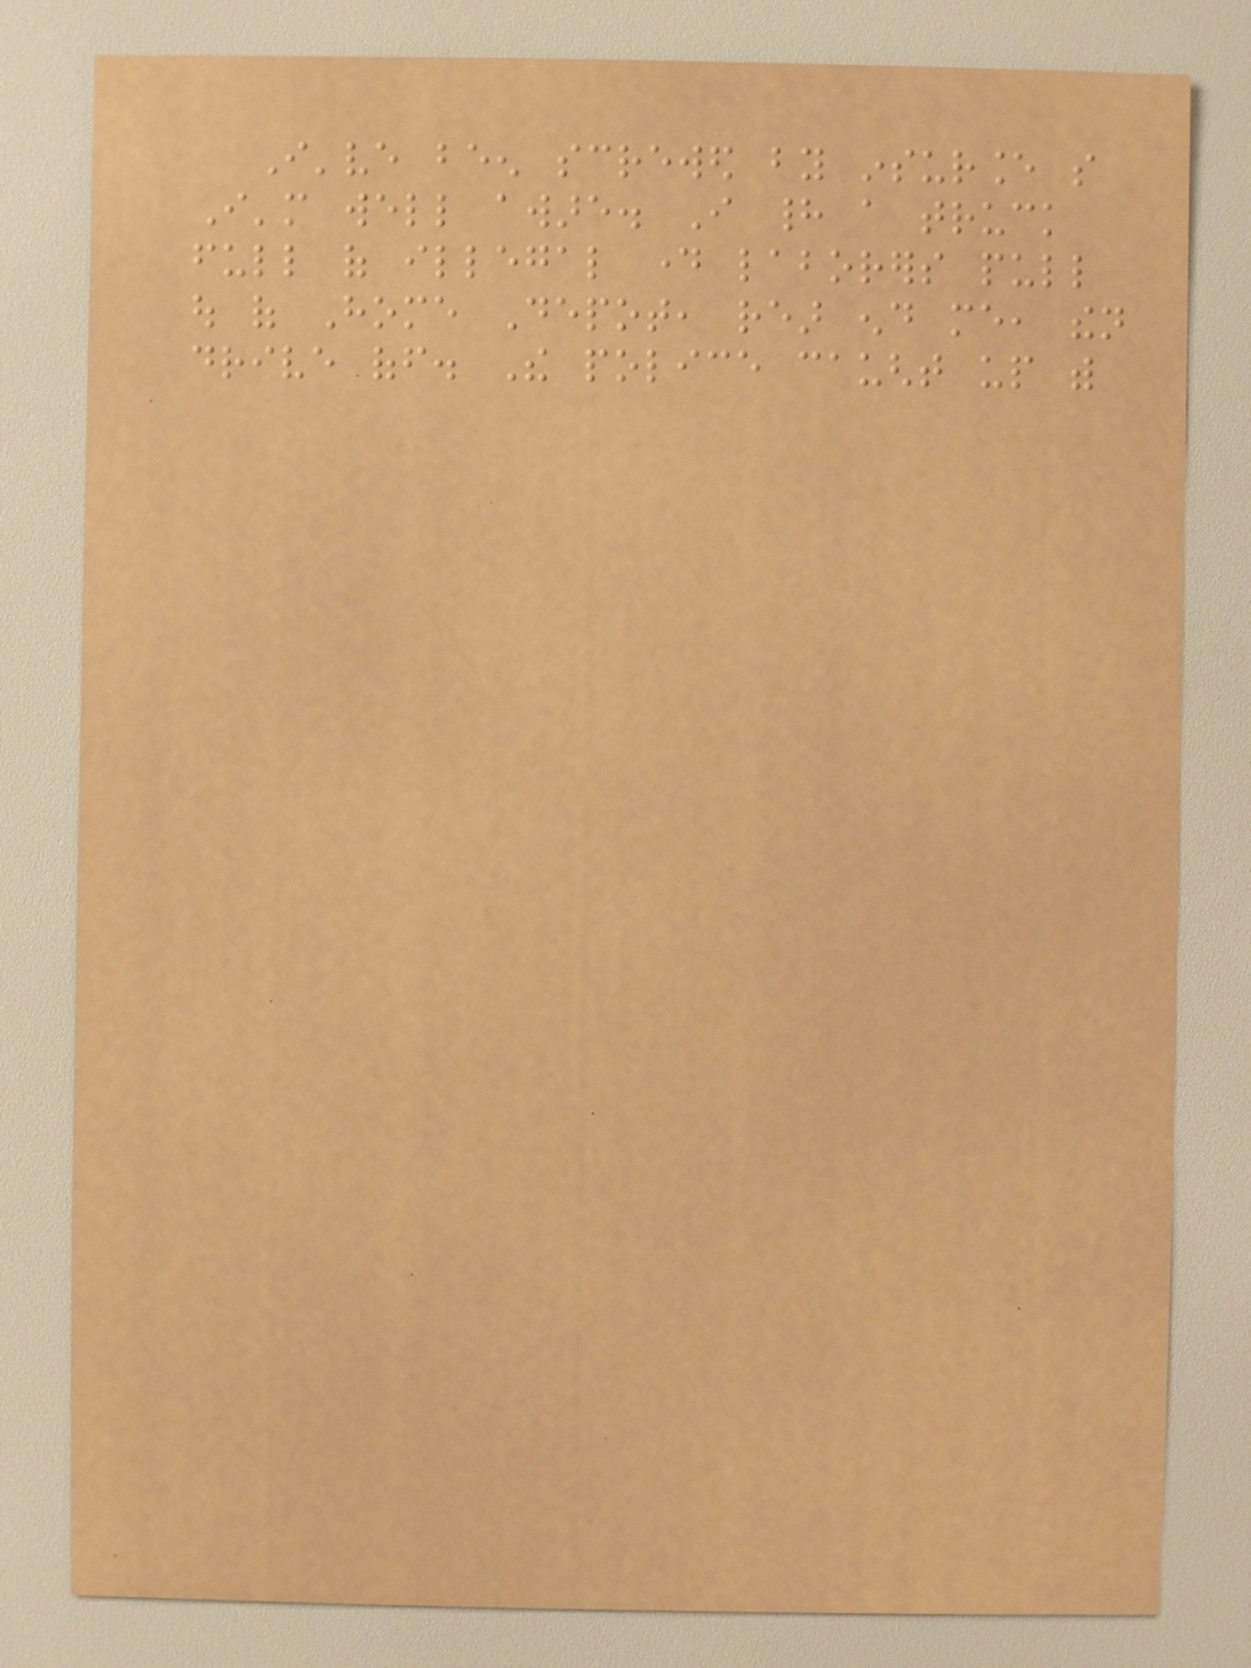I've been screwed by insurance so
I'm well aware. I had a truck
full of illegal day laborers pull
out of Home Depot, rear end me, then
drive off. The police caught up with
